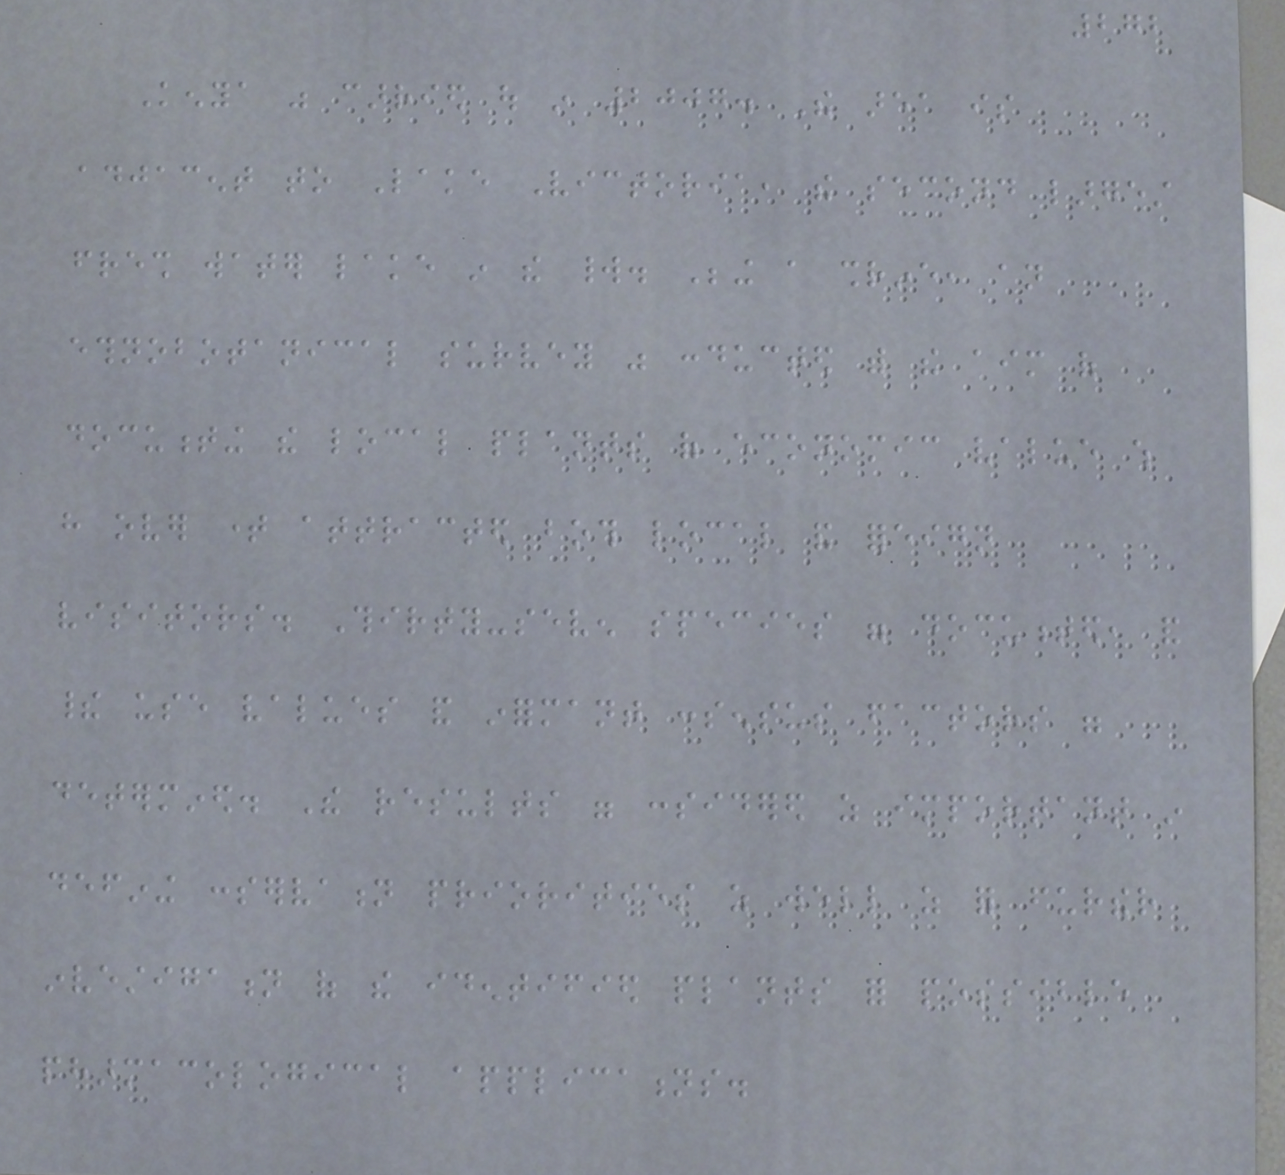272
Kenya was carried out in 2007. The area is
adjacent to Lake Victoria, the second largest
fresh water lake in the world. Being a shrine, an
ethnobotanical survey was conducted with the aim of
documenting the local plants of economic value which
have over time attracted both local and foreign
visitors. Thirty-seven species were documented, and
their use values and informant consensus factors were
determined. The results were considered as important in
defining conservation priorities as well as for further
investigation of the identified plants for possible
pharmacological applications.
